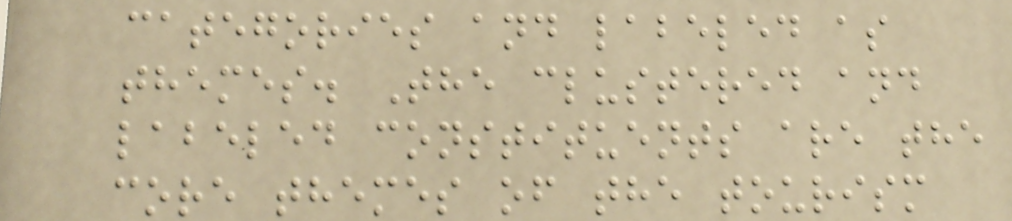categories and labeled as
themes. The clustered and
labeled constituents are the
core themes of the tourism
